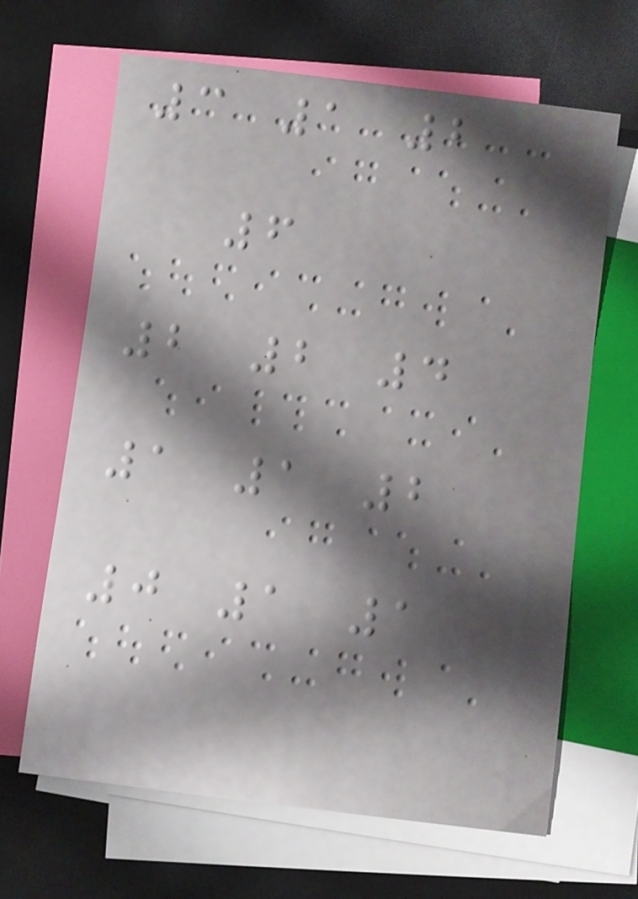3 1 2
6
2 2 4
1 1 2
0 1 1
